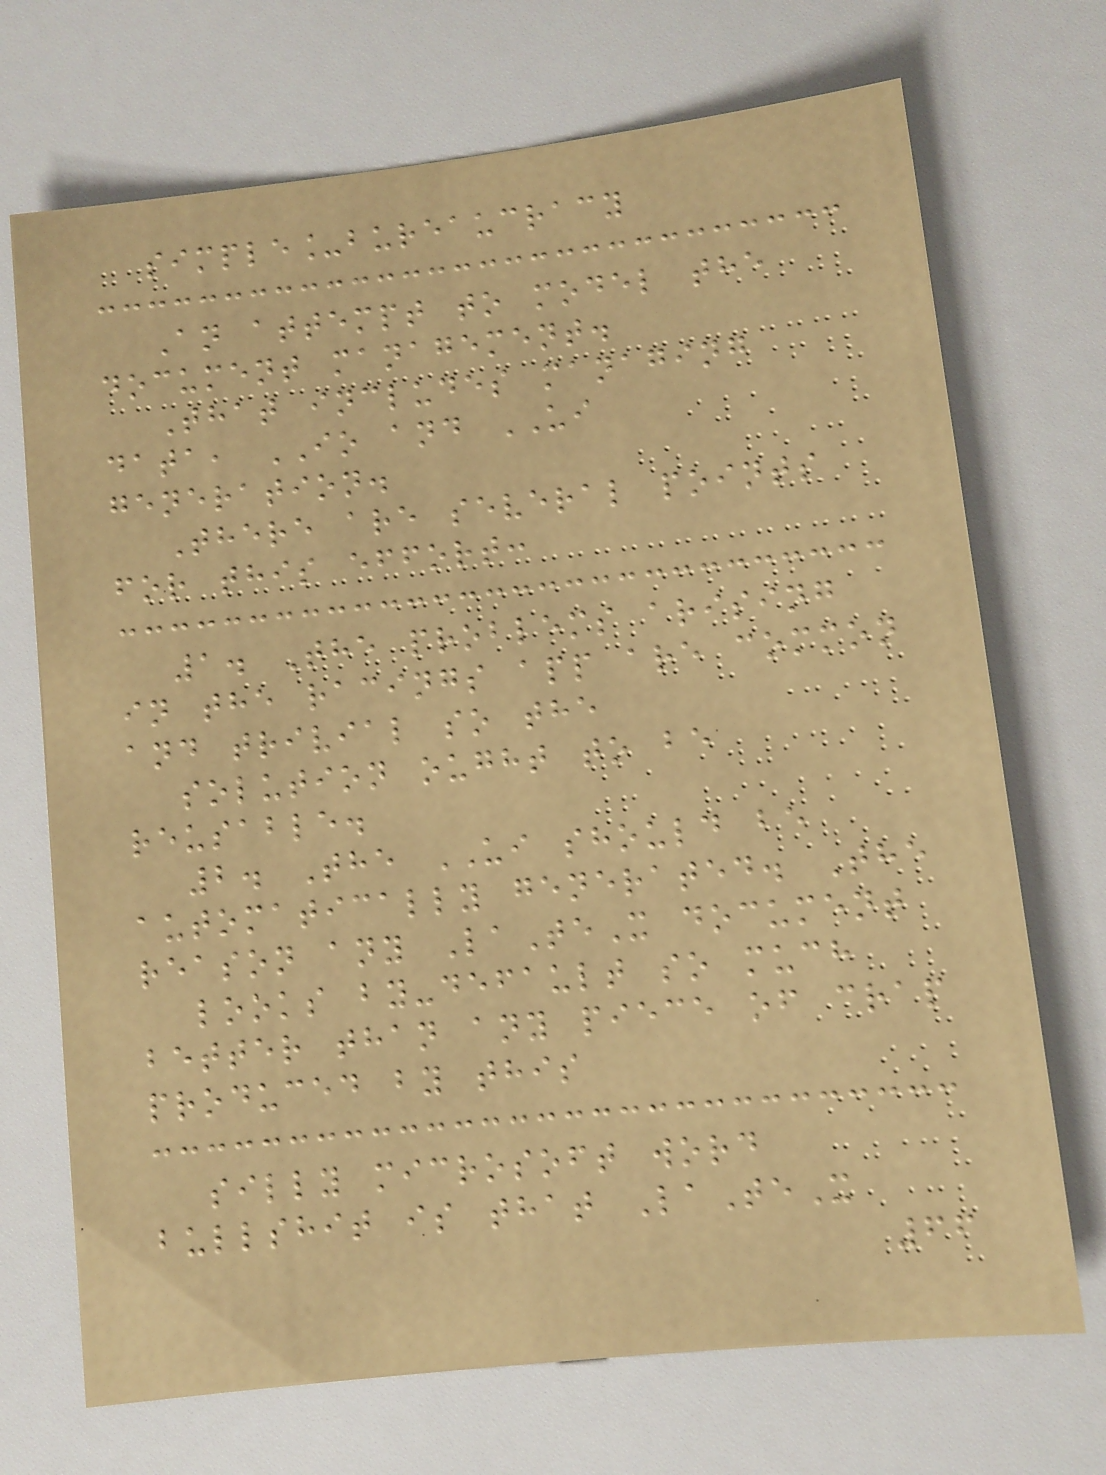simple_bureaucracy
An attempt to model the
document management.
That includes managing
data, IO and UI
generation.
There are several points
for this effort:
1. The problems arising
in the racings app are common
and trivial so the
solution ought to be
reusable.
2. The UI should be
automatically generated. The
reason any LaTeX document
looks by-default so much
better than any piece of crap
produced by this
silly microsoft word
bullshit is that LaTeX
66
